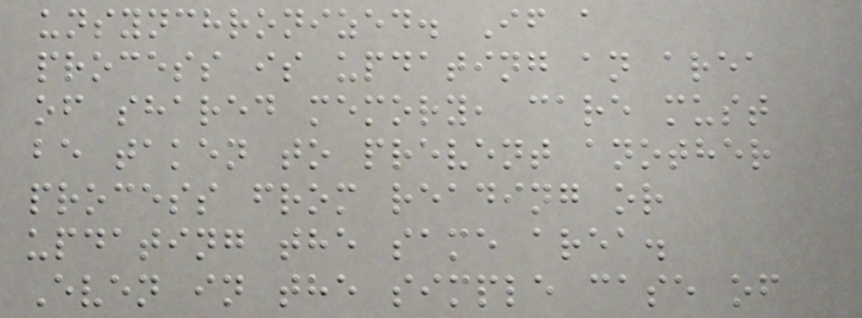unsynchronized. If a
process is updating an area
of shared memory, care must
be taken to prevent another
process from reading or
updating the same area.
Even in the simple case of
